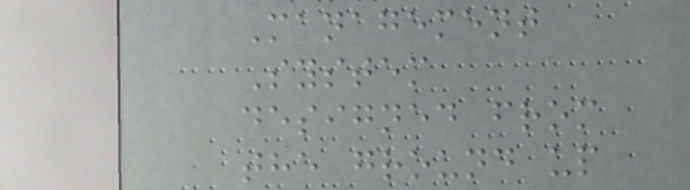Management
System
designed from
the ground up
